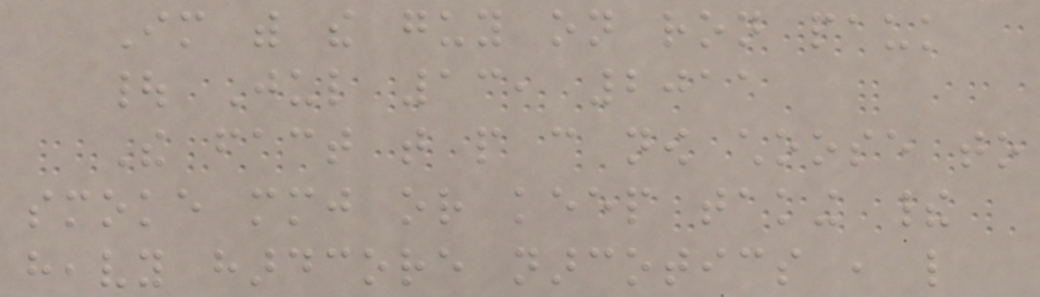Im with the guy on ron pauk
| Jul 13, 2011
The fact that people can now choose to
smoke mmj or keep taking their
heavy hardcore narcotics , like
